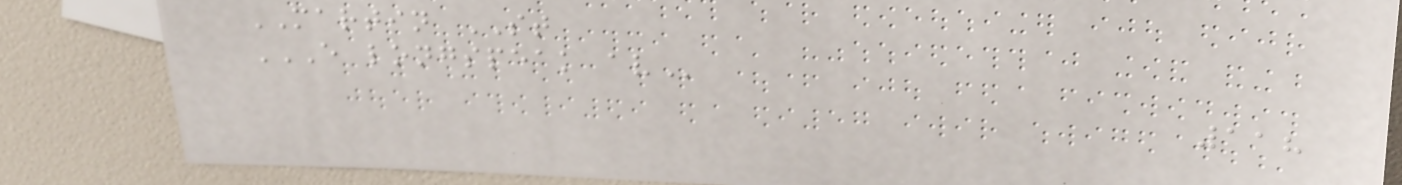MARTIN ST
E LONGSPEAK AV
118
